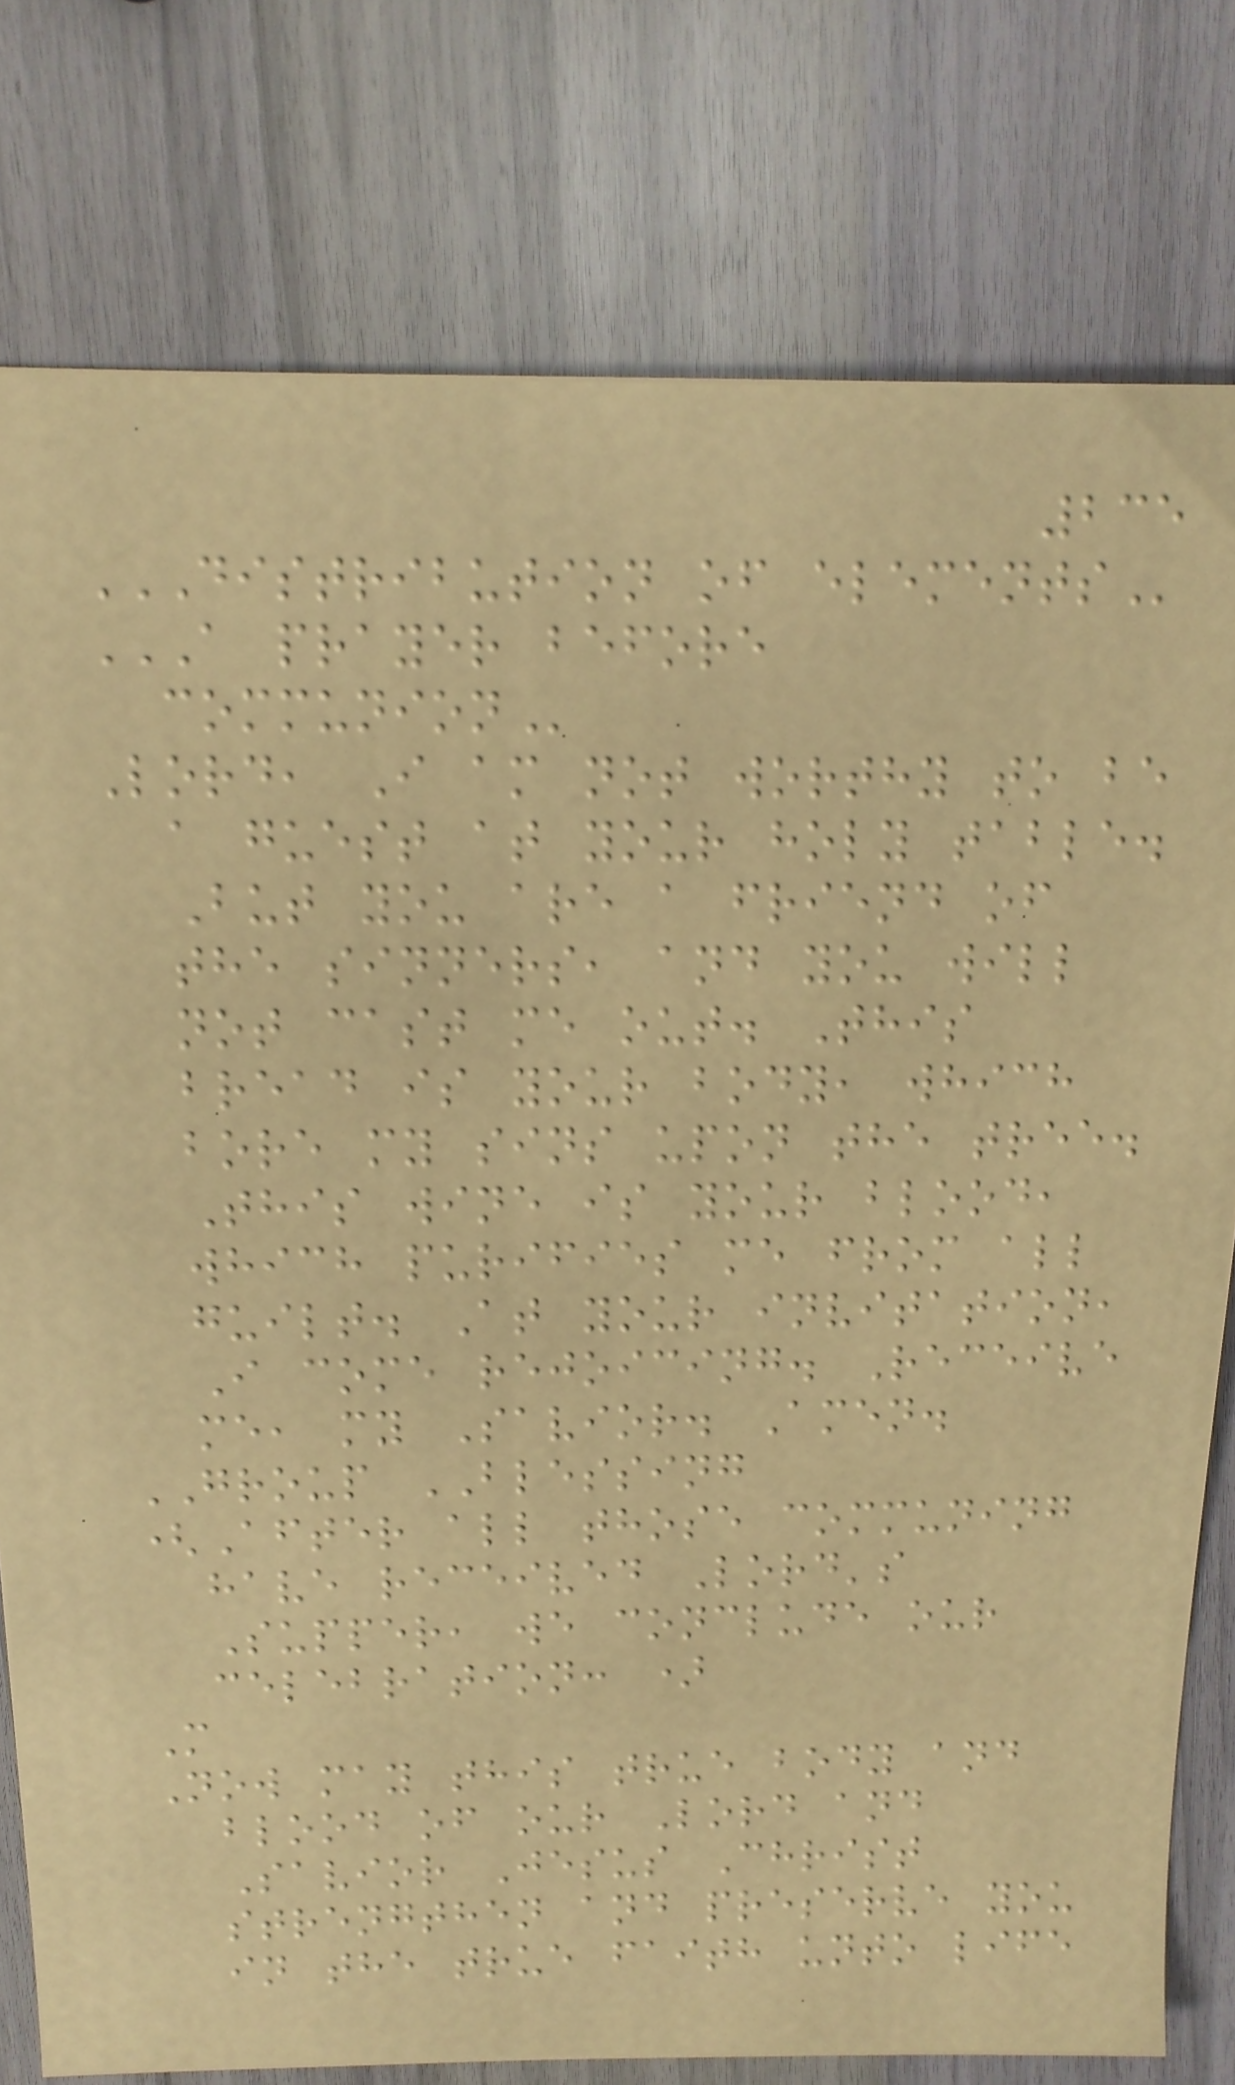235
DISTRIBUTION OF ELEMENTS
A PRAYER BEFORE
COMMUNION
Lord, I am not worthy to be
a guest at your holy table.
But you are a friend of
the sinners, and you will
not cast me out. This
bread is your body, which
bore my sins upon the tree.
This wine is your blood,
which purifies me from all
guilt. At your invitation,
I come rejoicing. Receive
me, my Savior. Amen.
GROUP BLESSING
(After all those communing
have received Lord's
Supper, we conclude our
celebration: )
M
Now may this true body and
blood of our Lord and
Savior Jesus Christ
strengthen and preserve you
in the true faith unto life
